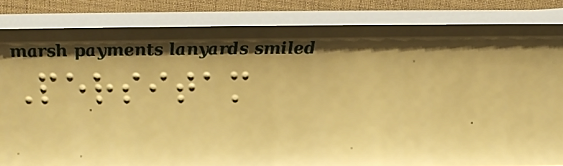Persitam
